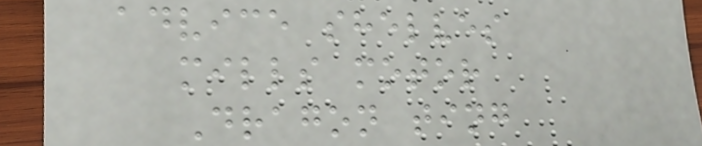advice shelves
mills motor
Dragon ting
